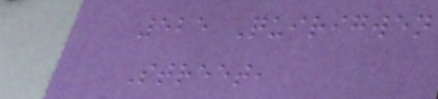525 Quirigwen
Street,
